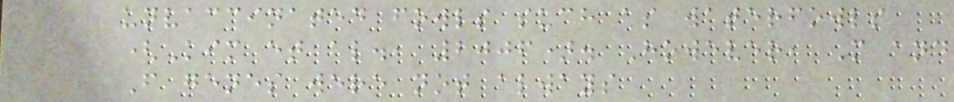unvaccinated fowls such as waterfowls
(Kim et al., 2006). However, M and
F genes were not always
